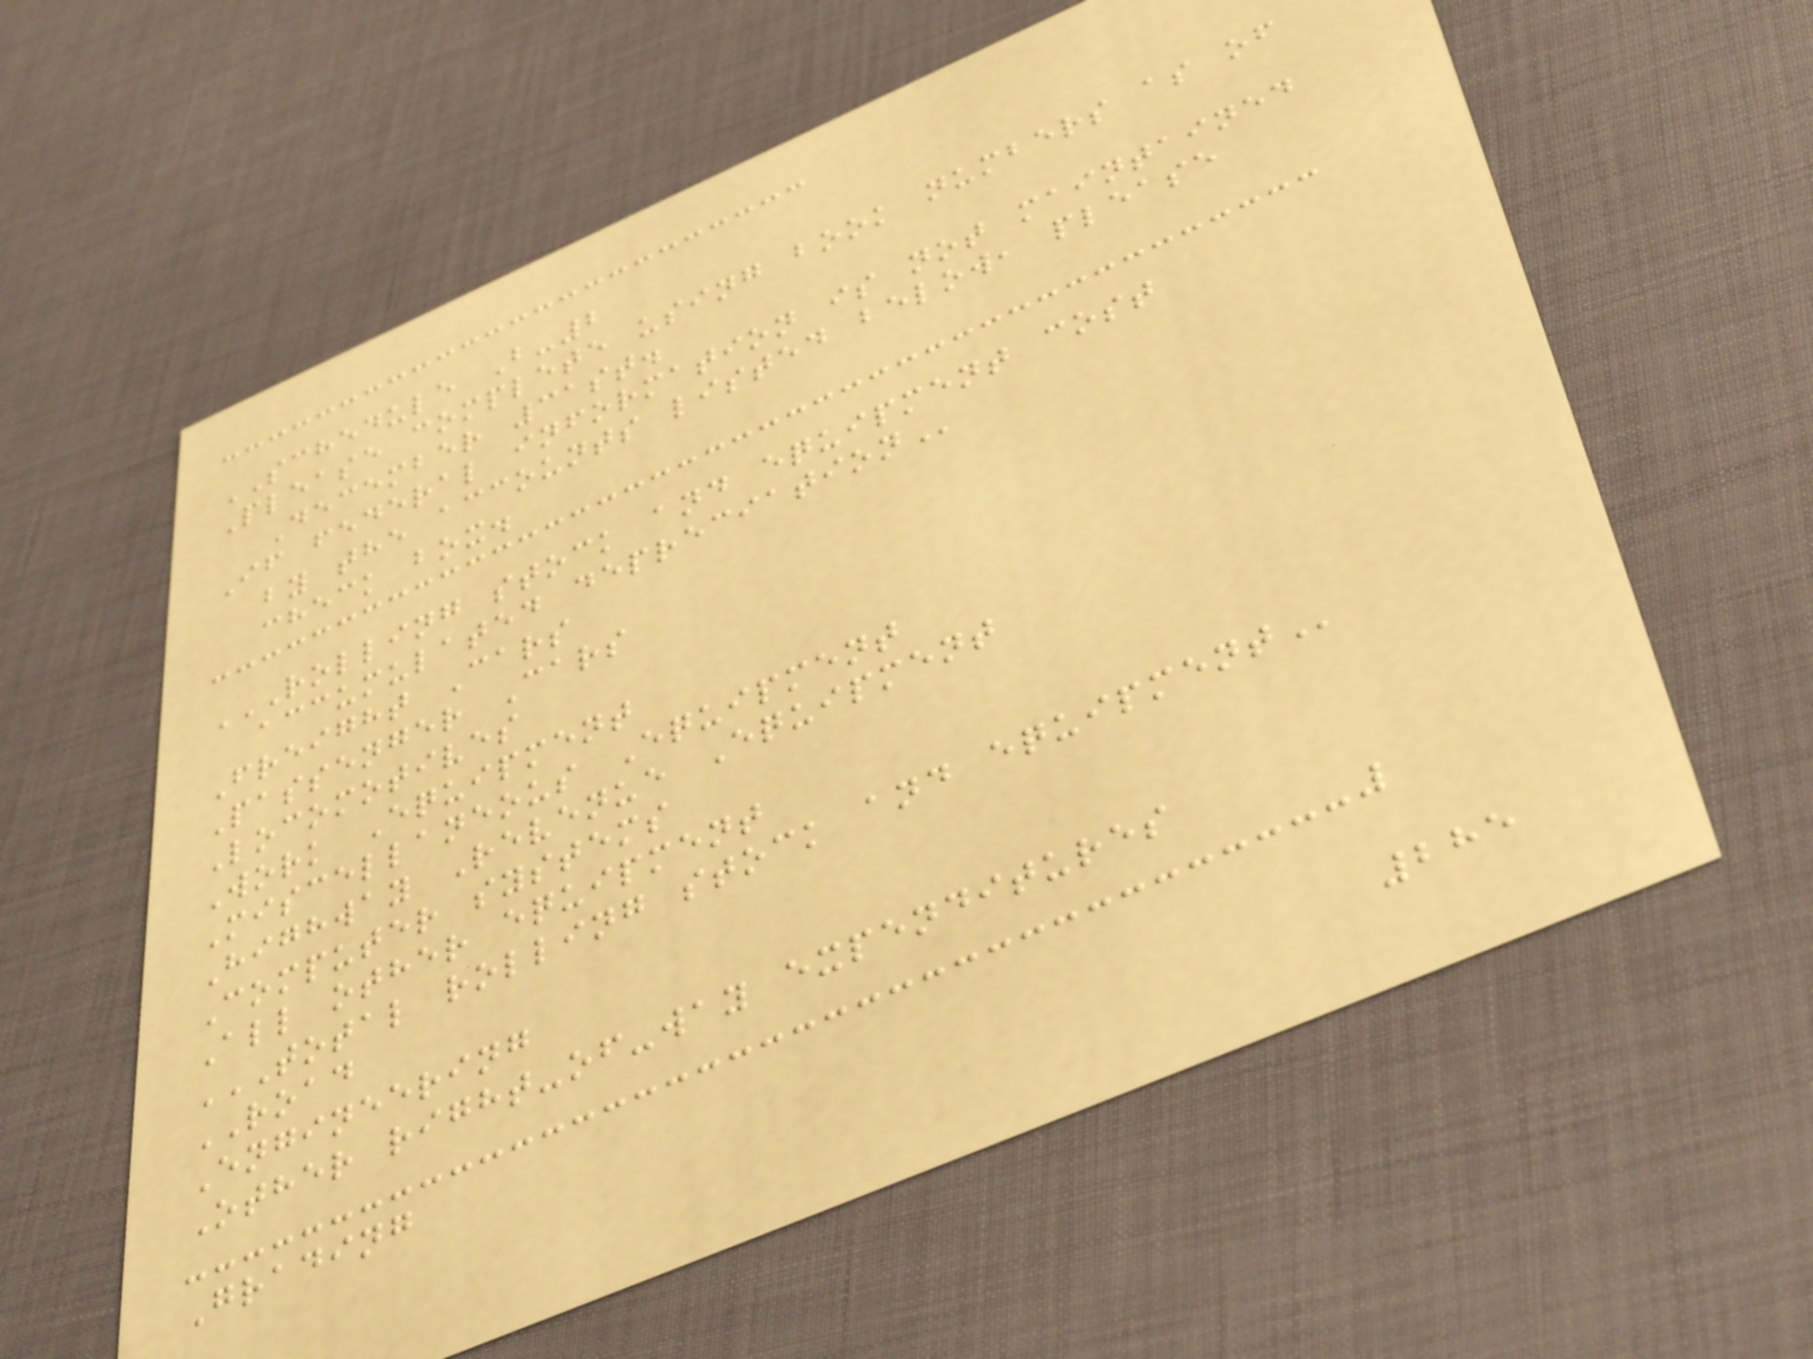SCHEDULE B-2
Please complete using book numbers as of
December 31st.
If federal information is not maintained
by the accounts listed below, please
check box.
ROLLING STOCK AND EQUIPMENT COST
ACCUMULATED DEPRECIATION
Freight Cars
Passenger Cars
Locomotives
Work Equipment
Miscellaneous Equipment
Highway Revenue Equipment
Computer systems
All other equipment
TOTAL ROLLING STOCK AND EQUIPMENT
ROAD
Engineering
Other right-of-way expenditures
Grading
285
